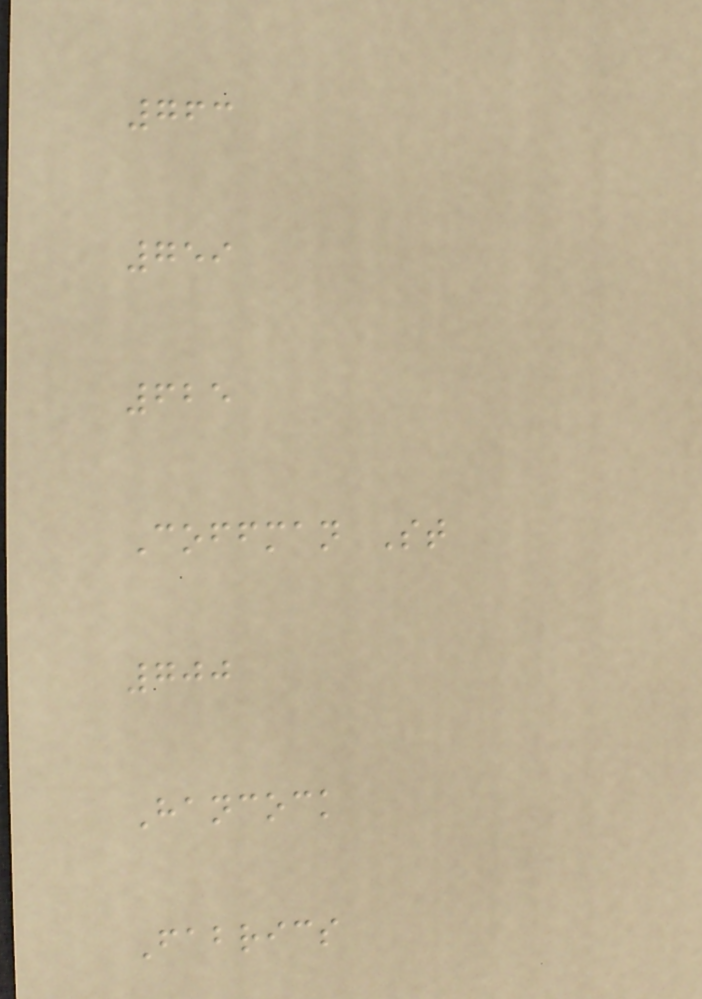763
759
625
Coffman St
700
Hancock
Fabrics
